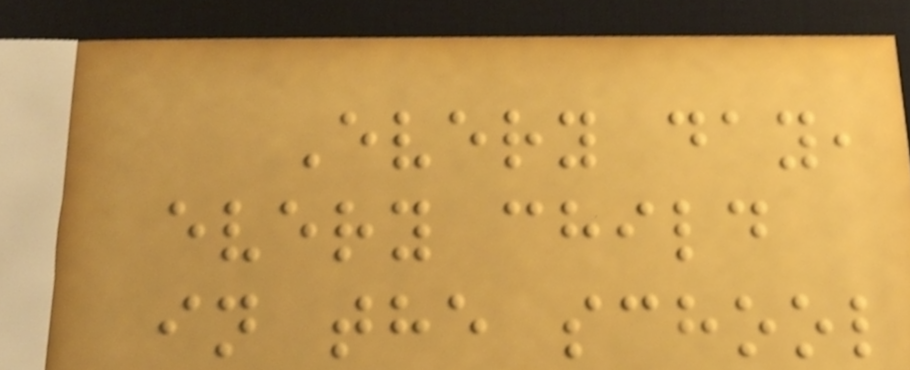Every day,
every child
in the school
